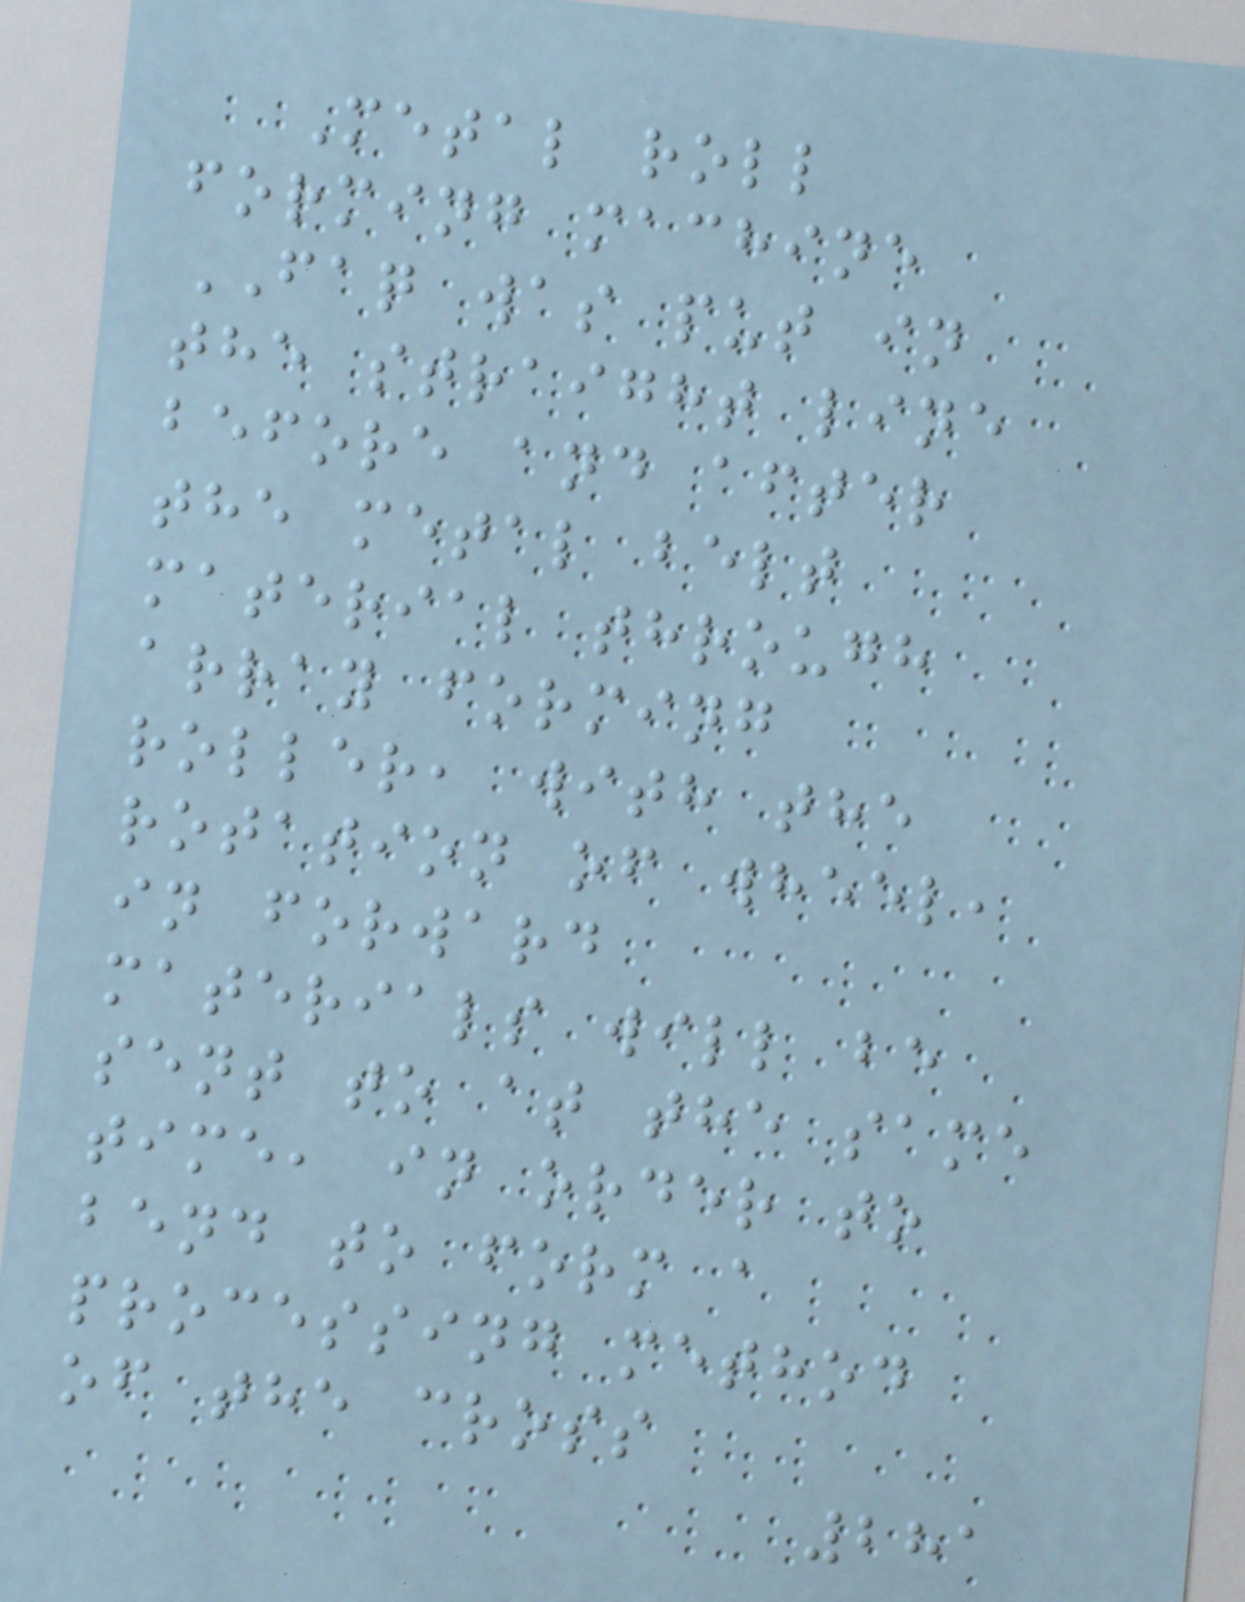Metal roll
forming machine
FAQ was put in
the straight line
before and after
the metal belt
material through
array forming
roller, with the
rotation of wheel,
in forward
materials will be
sent to at the same
time, in order to
bend to form a
processing method
of the cross
281
